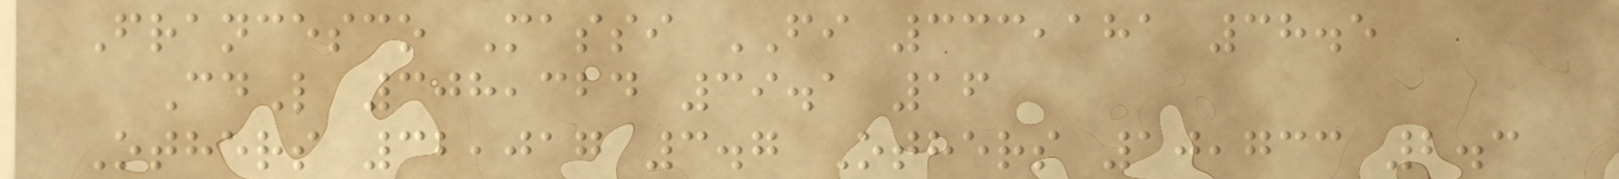Francesco Massi FI 333,181 38.5
CdL 308,324 39.1 16
Others 32,017 3.7 Others 10,733 2.3
